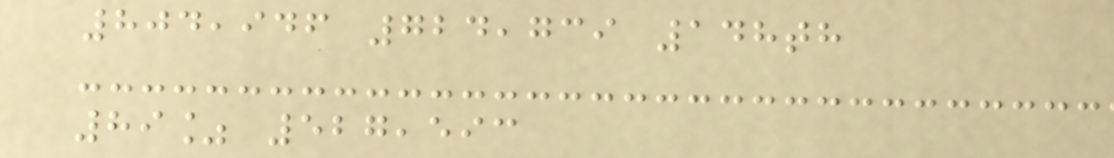804,946 724,739 148th
89% 527,593
